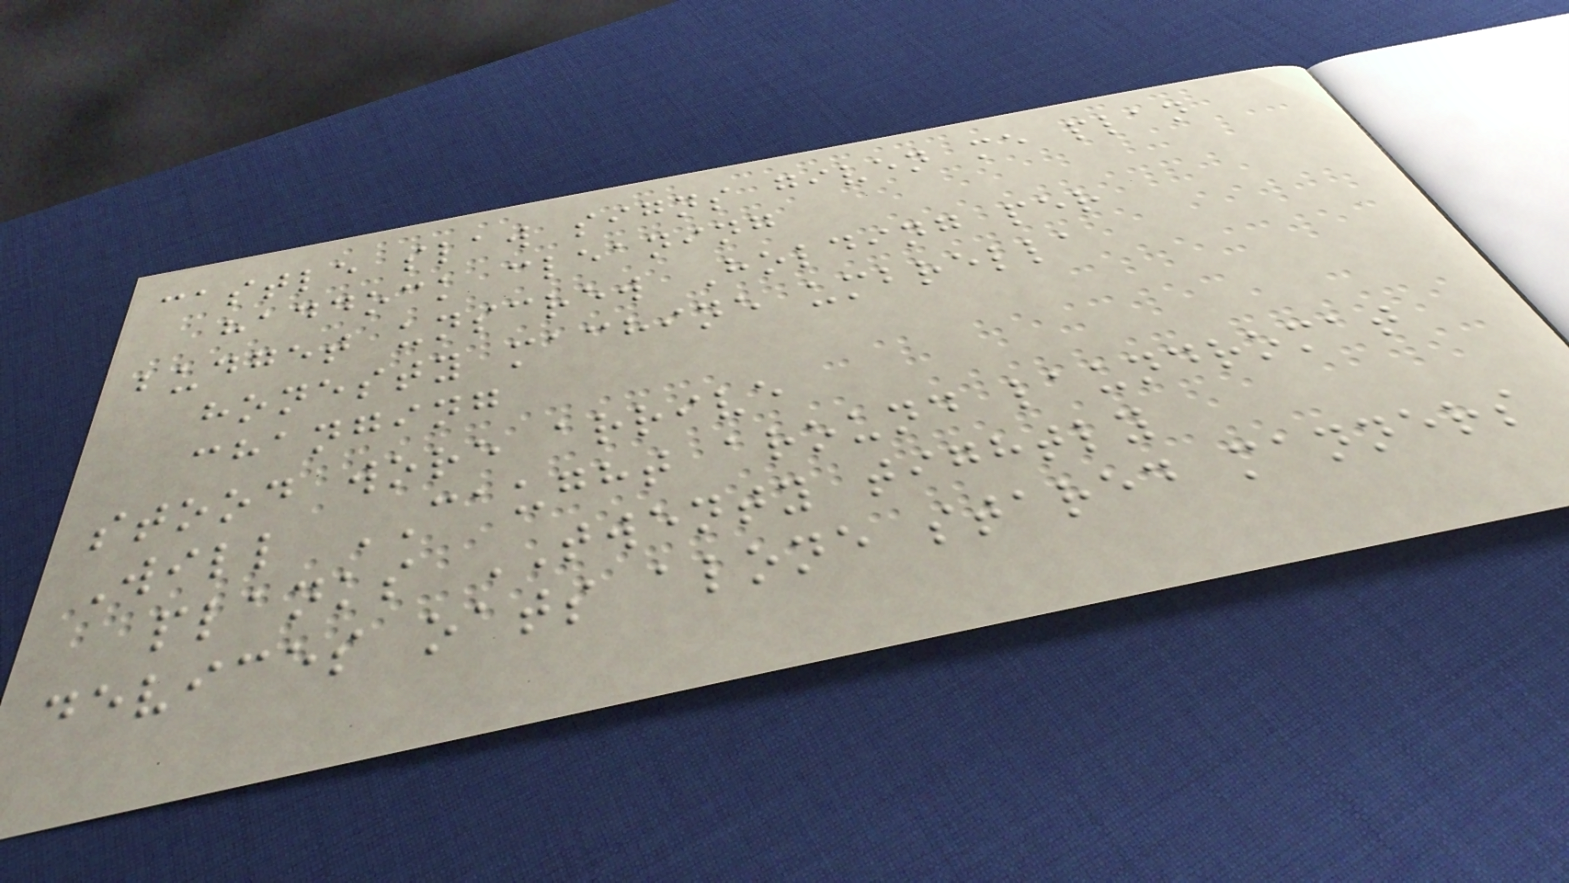castle slaw signs given me plan
haddock cleaning
budget unscrew Holding per
honesty machine umbrella
changing
stood wore arrive
Will CAUGHT around laundromat
planks TWENTY tightly
devices oats alone stared manners
